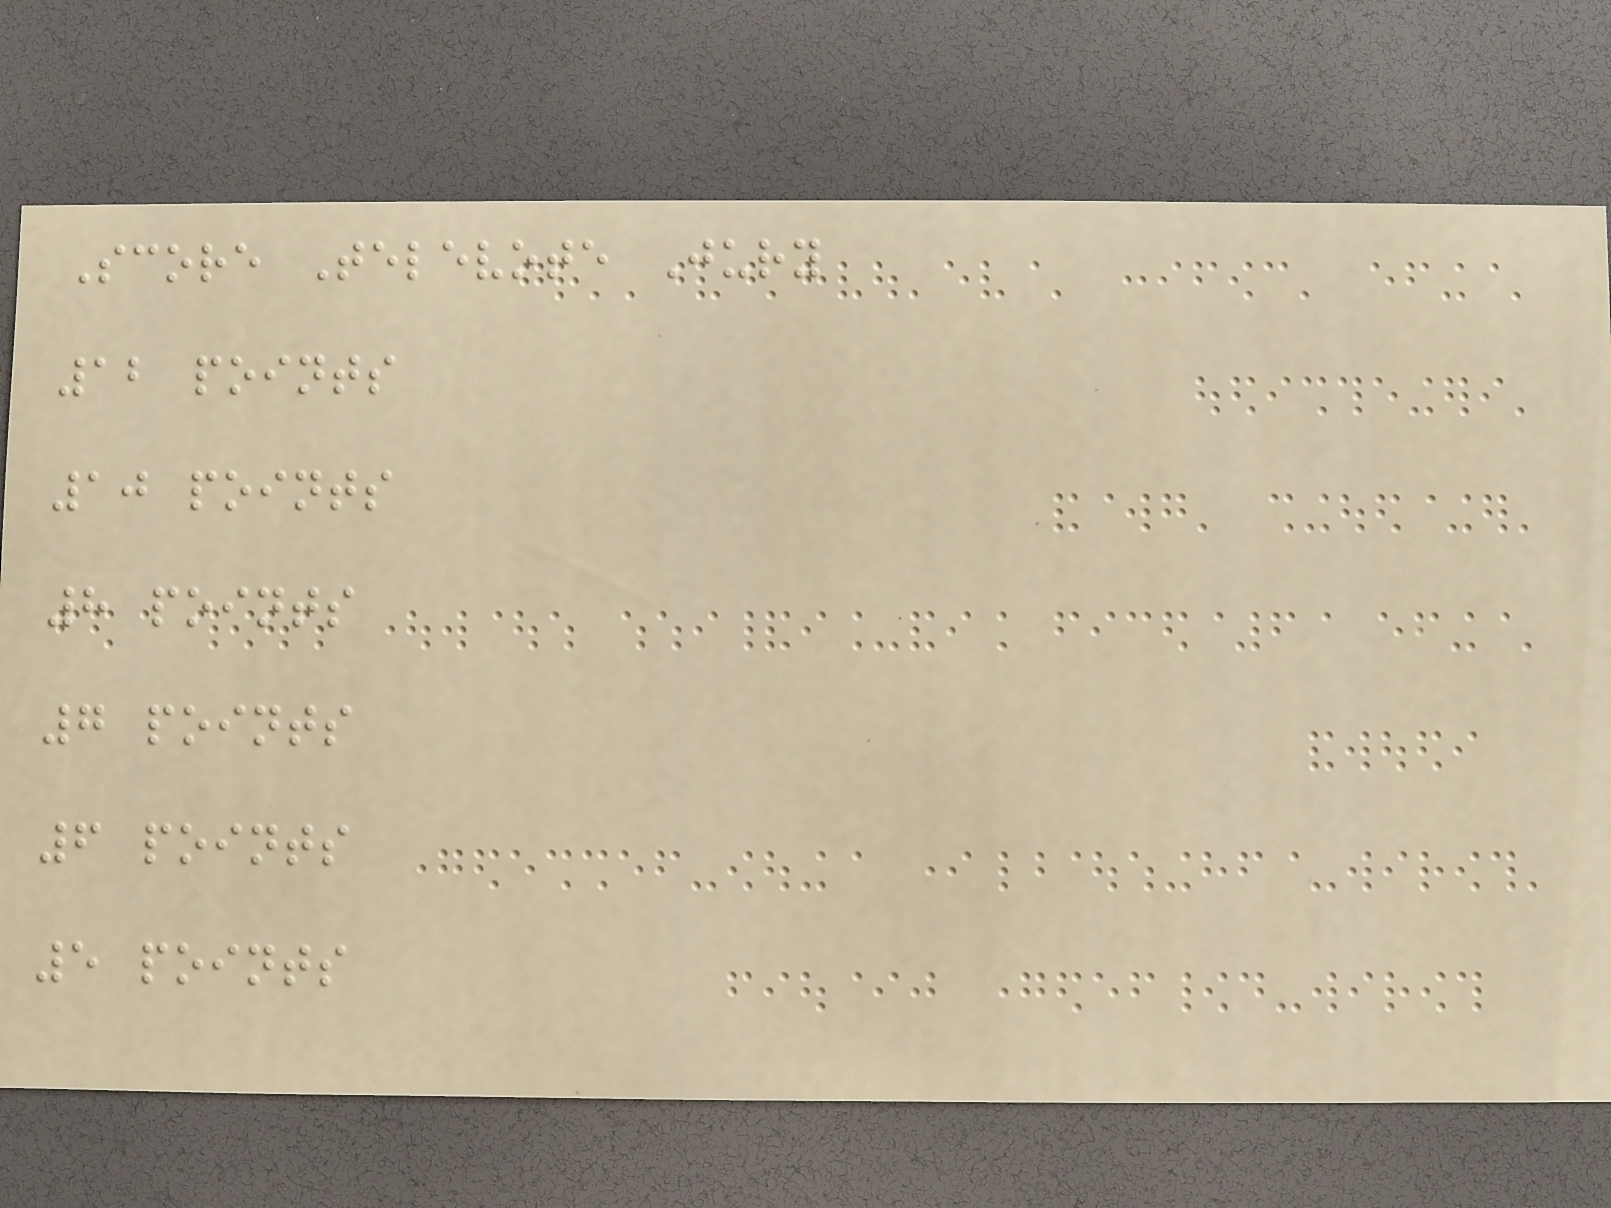Score Televote Jury
12 points
10 points
8 points
7 points
6 points
5 points
